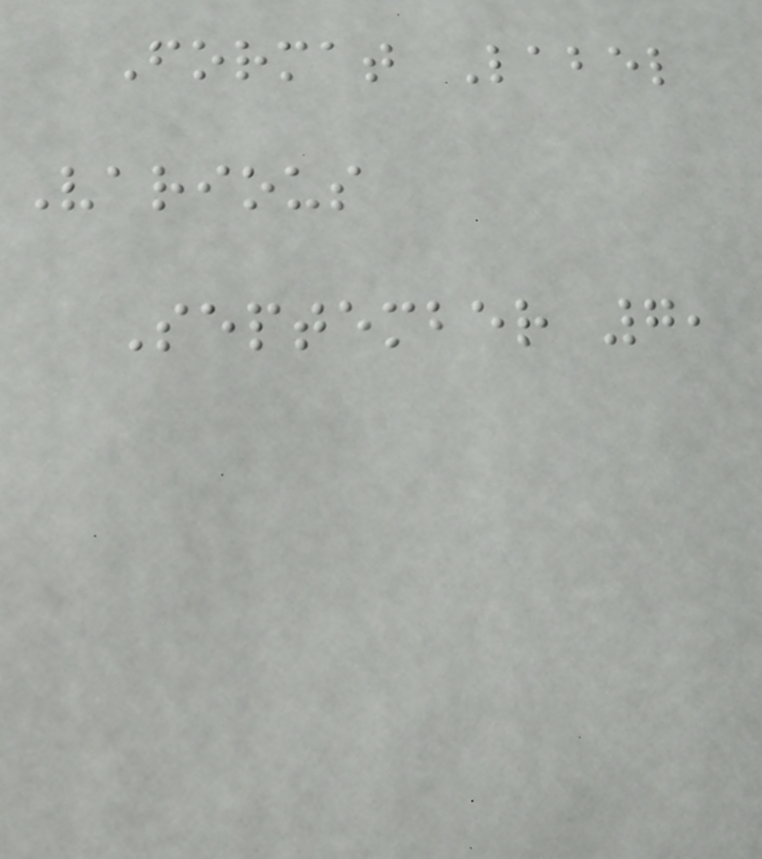Format Label
Various
September 7,
